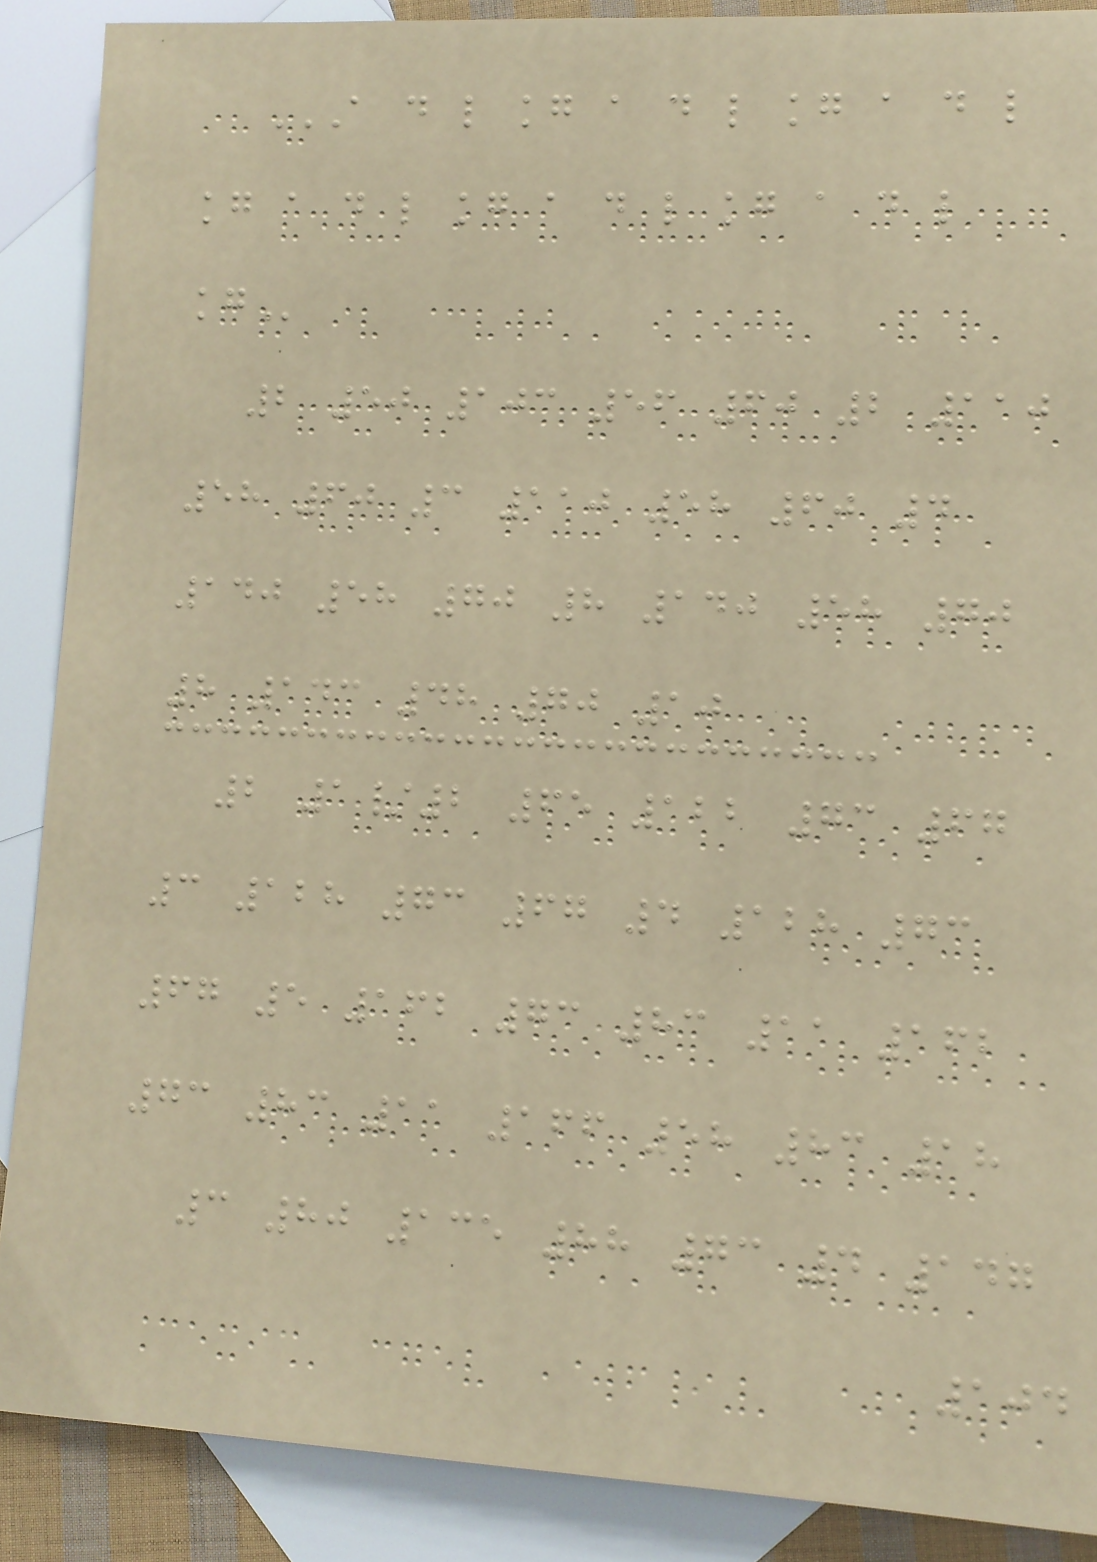A D L KG A D L KG A D L
KG A D L KG A D L KG A D L
KG
2 50 103 56 60 2 110
58 60 3 110 58 60 4
140 58 70 8 140 58 70
8 143 48 70 10
2 1/2 65 122 73 67
3 128 73 67 4 128 73
67 5 162 73 83 11 162
73 83 11 166 58 83 18
3 80 135 88 73 4 147
104
